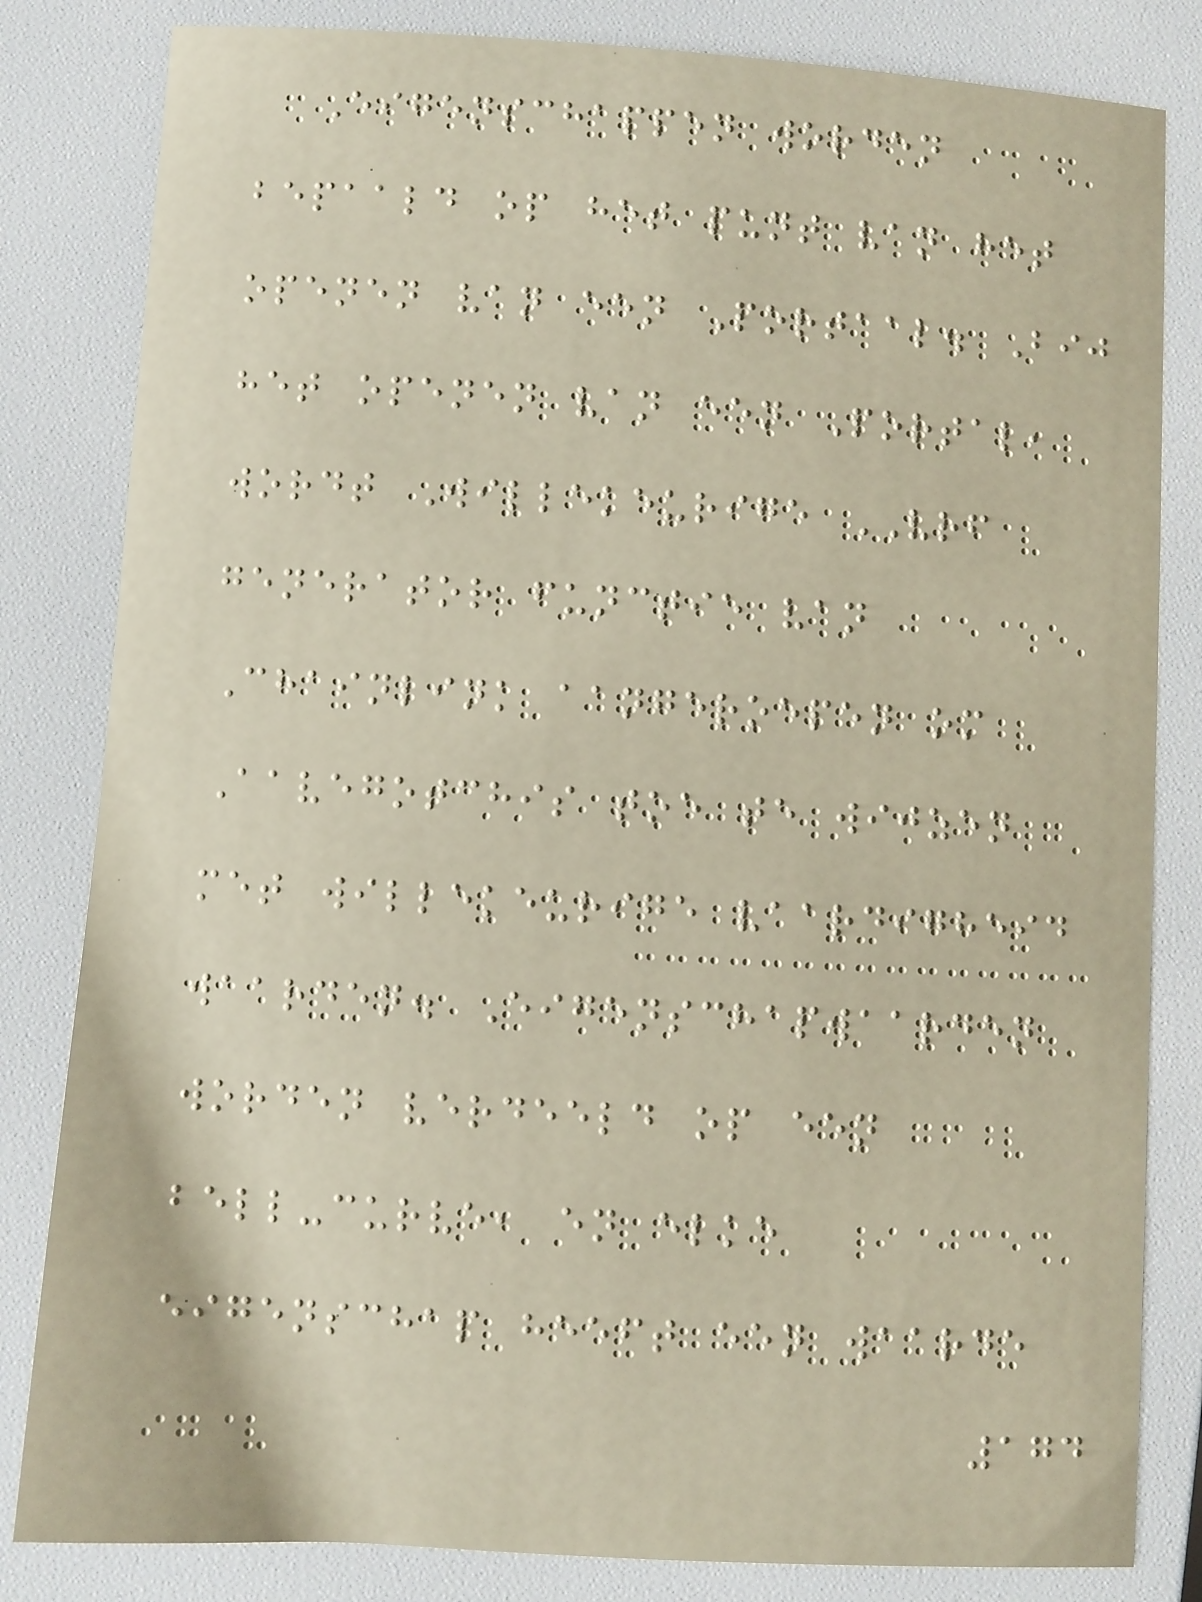Eigenschappen worden
bepaald op het punt van het
openen van een Portaal. Bij
het openen van een Portal,
wordt Willekeurige VRF
generator functie van
Chainlink aangeroepen om
Aavegotchis toe te wijzen
met willekeurige vaardigheid
waarden. Eigenschapwaarden
worden verdeeld op een
bell-curve, en elke
eigenschap heeft een waarde
174
